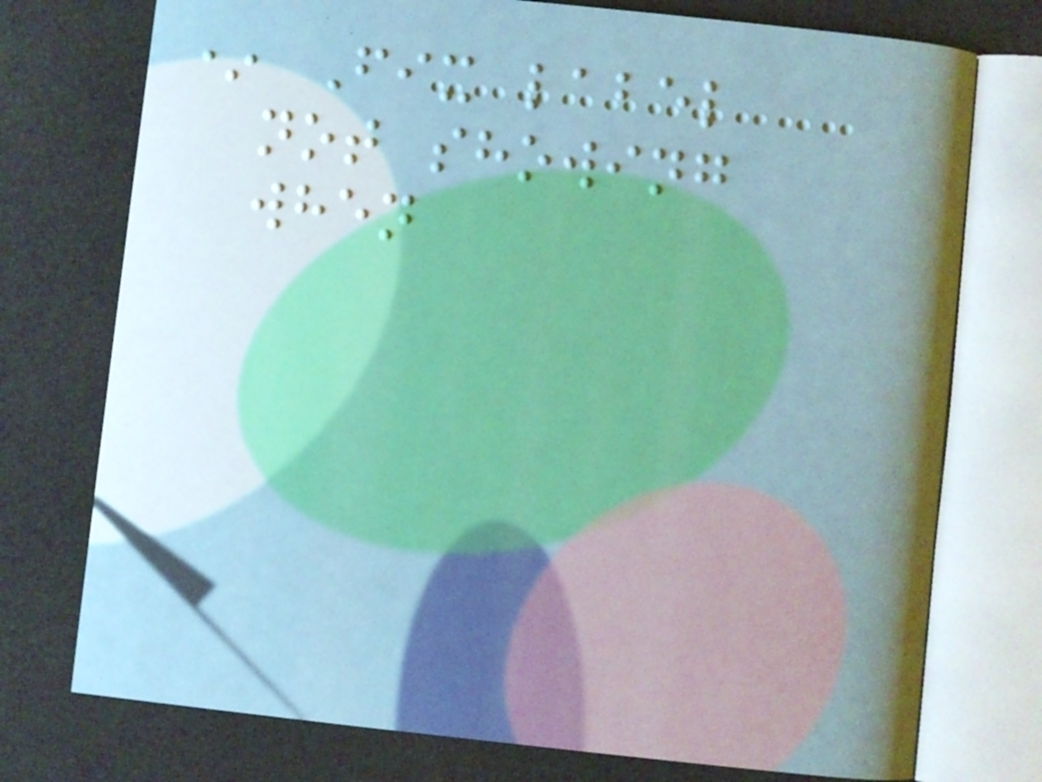* Fix label
not showing
when
